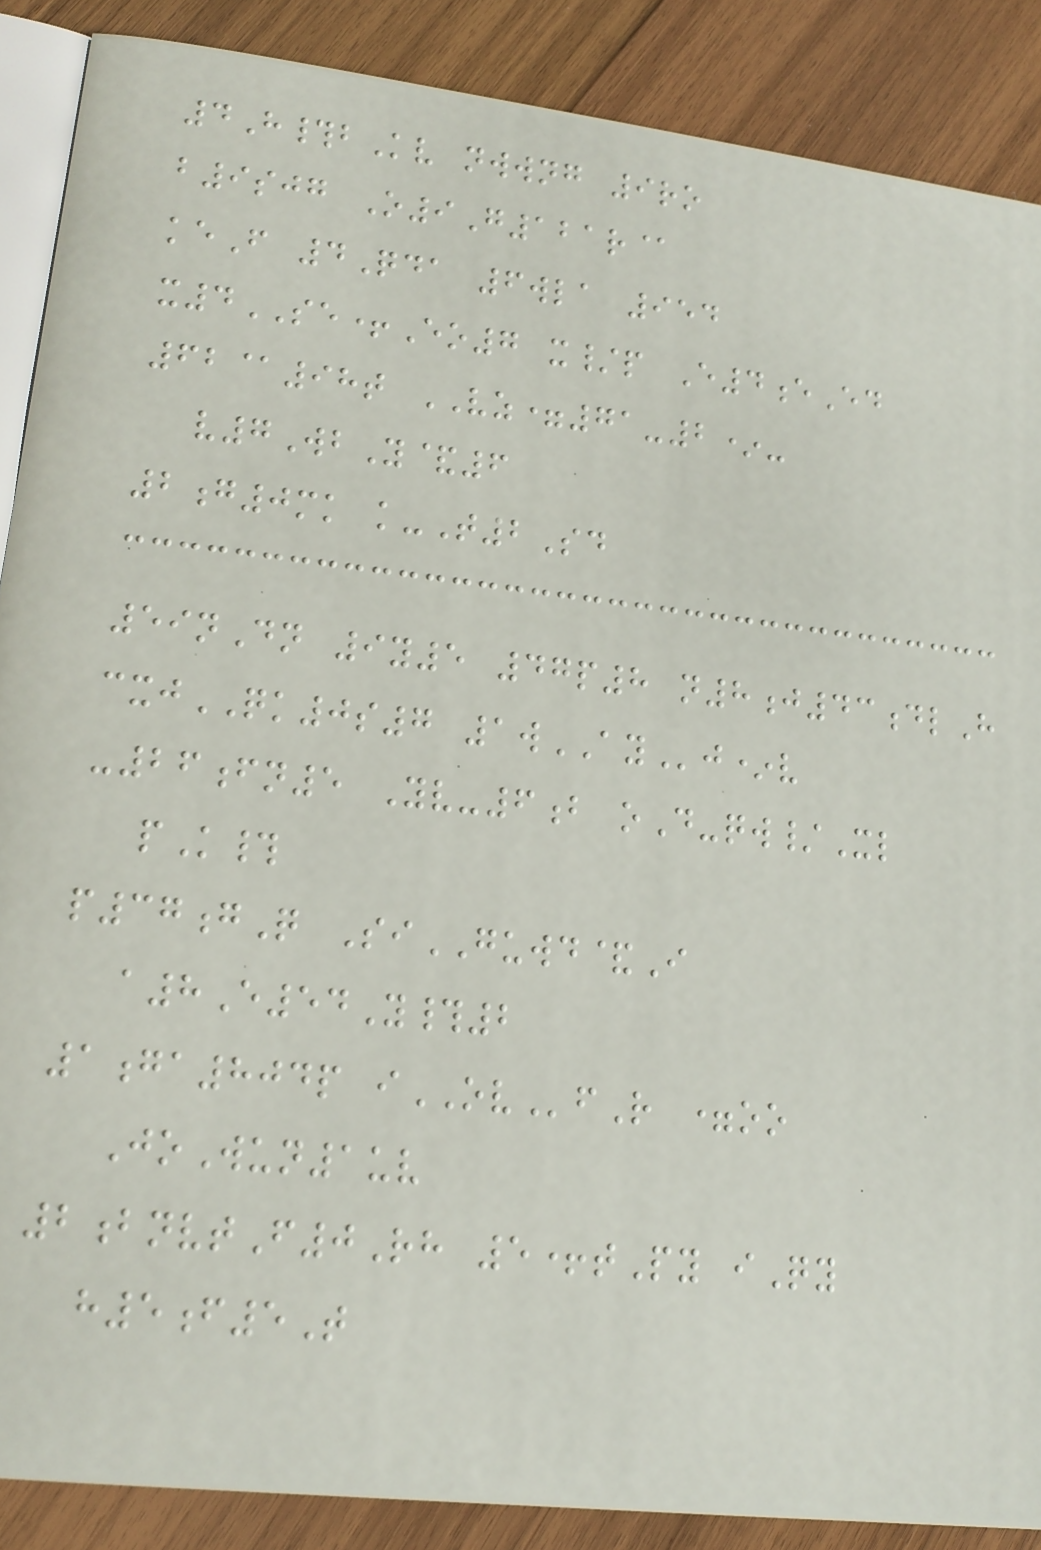4H#bKv nwwng 9ro
b9sjg O9G121r@
keF 4Qda 6wla 954
x4SE+Eo7 x/p E4eEd
62@98t VZ=71-2*-
v7WbY&6
2g0mk k-T2Sd
59nDn 9y5 47p8 n8j43dlH
cxjQK0s7 1wAYj*v
-26fn5 Yv-6b oD-qw/Xl
pK#
p37gQ SiGUWD&I
a8E54Y#2
1ga804p iOVfR =oo
JoWun1uv
2bnvtF0Rh 5+tPy iQy
h5f5T
